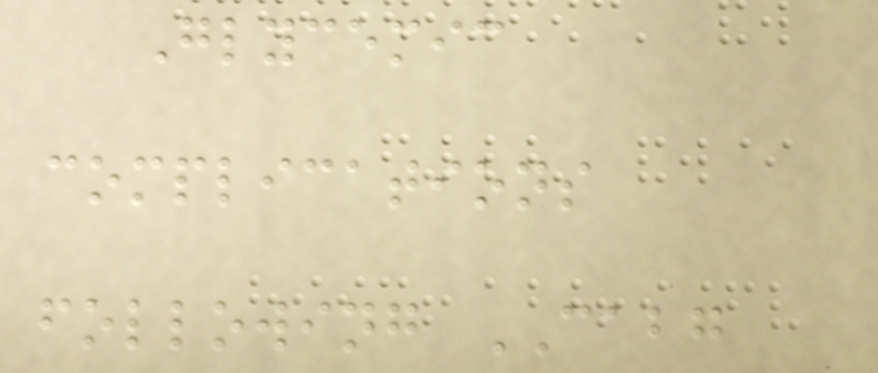Glycemic
complications
following CABG
